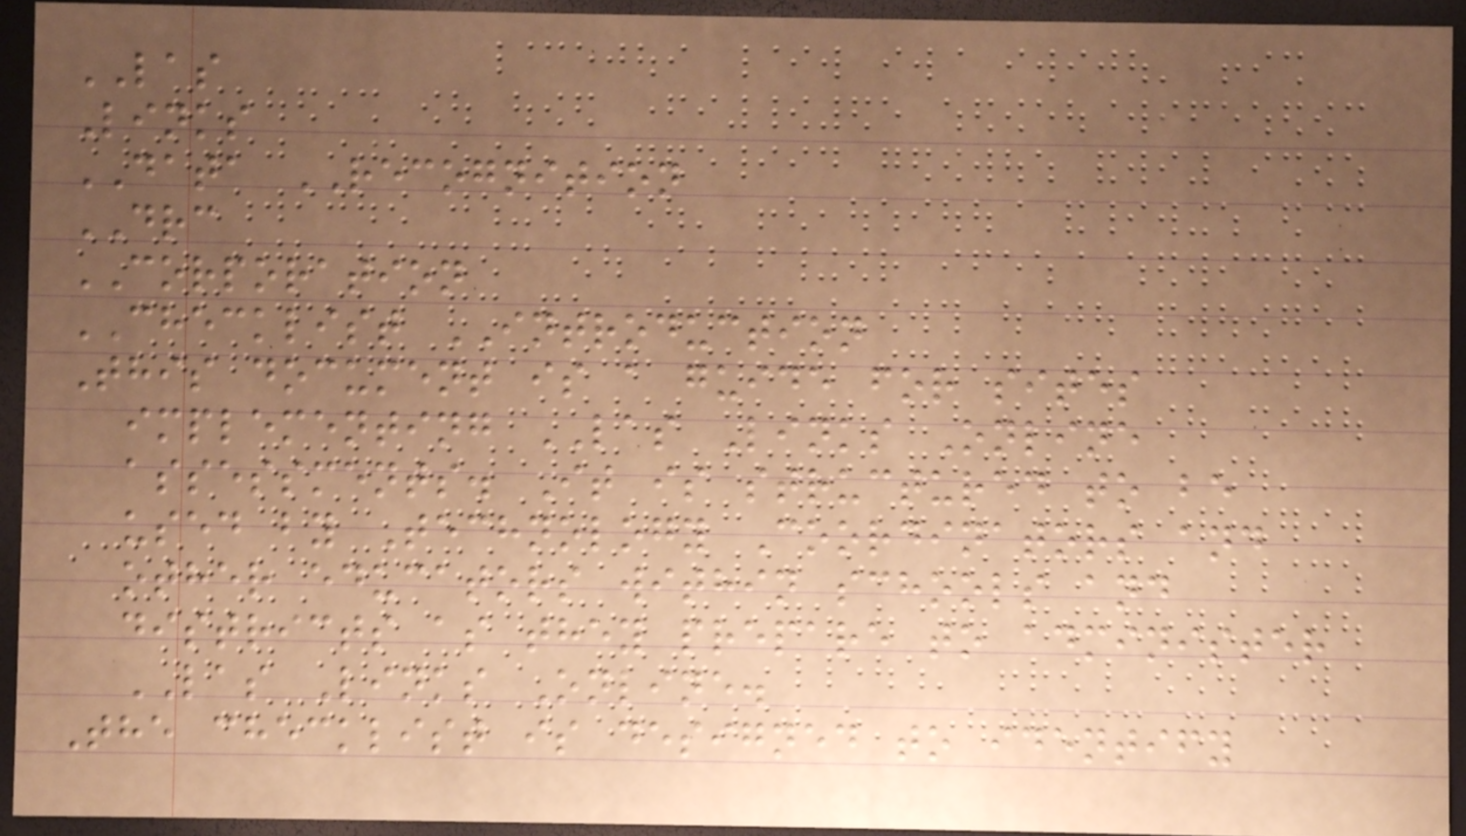LAS
Links
DATA RECOGNITION
DRC
CORPORATION
CHECKLIST INTRODUCTION
This document is a guide for sites
implementing LAS Links Online
assessments. It is structured to be
used by Technology Coordinators and
other educators within schools and
districts as they prepare to administer
LAS Links Online.
The checklist is designed to identify
